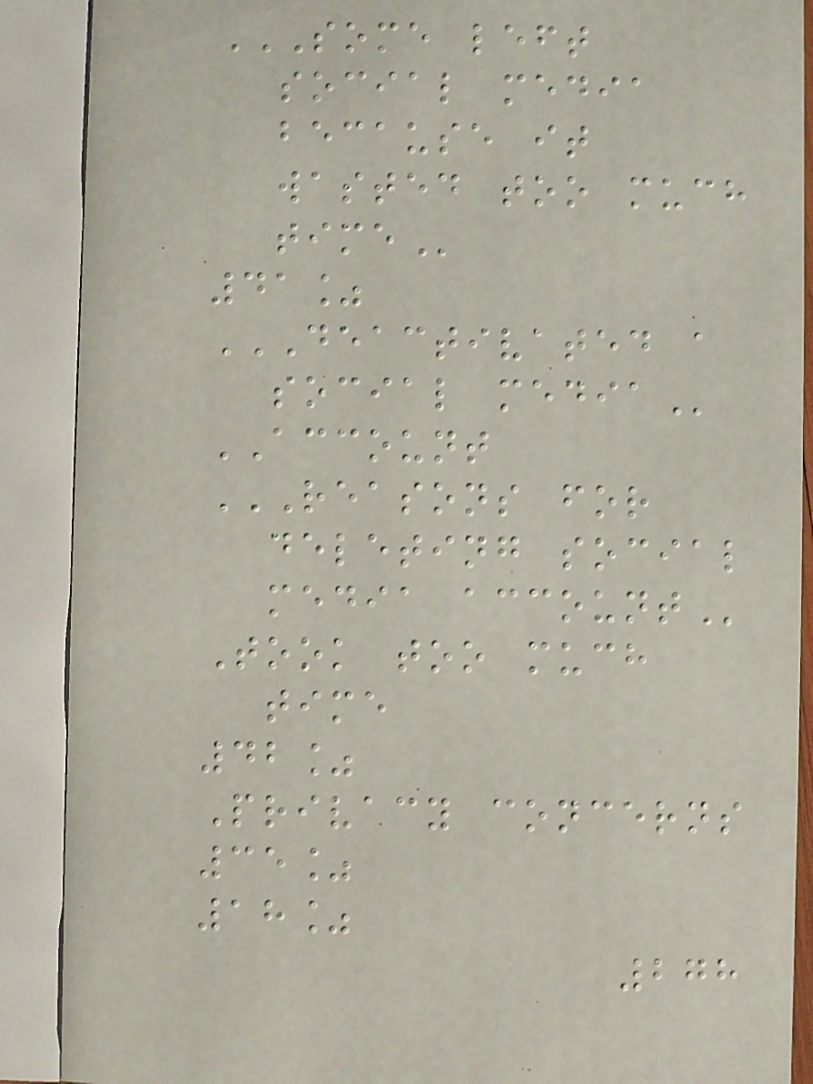SOME LEFT
SOCIAL MEDIA
BECAUSE IT
WASTED TOO MUCH
TIME
41%
DEACTIVATED A
SOCIAL MEDIA
ACCOUNT
REASONS FOR
DELETING SOCIAL
MEDIA ACCOUNT
Took too much
time
42%
Privacy concerns
35%
18%
278
